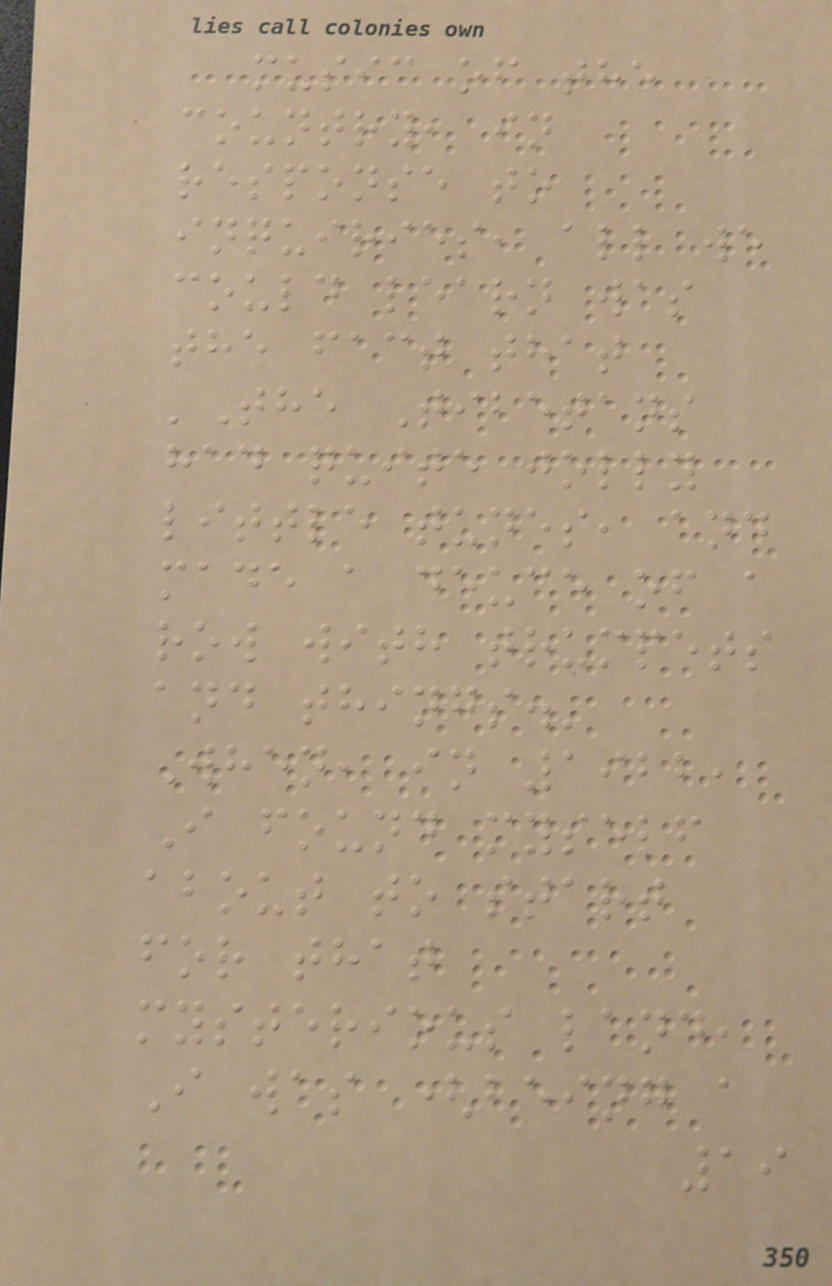music of the
country, in
response to
inquiries, all we
could learn was
the fact that
'The Tibetans
had quite jolly
little tunes, and
made a deuce of a
row with trumpets
and things.'
When, in 1922,
I found myself
about to start
for that
mysterious land,
I was (being a
19
